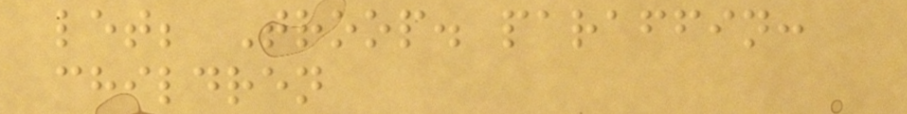let; Troop. paraffin:
children
